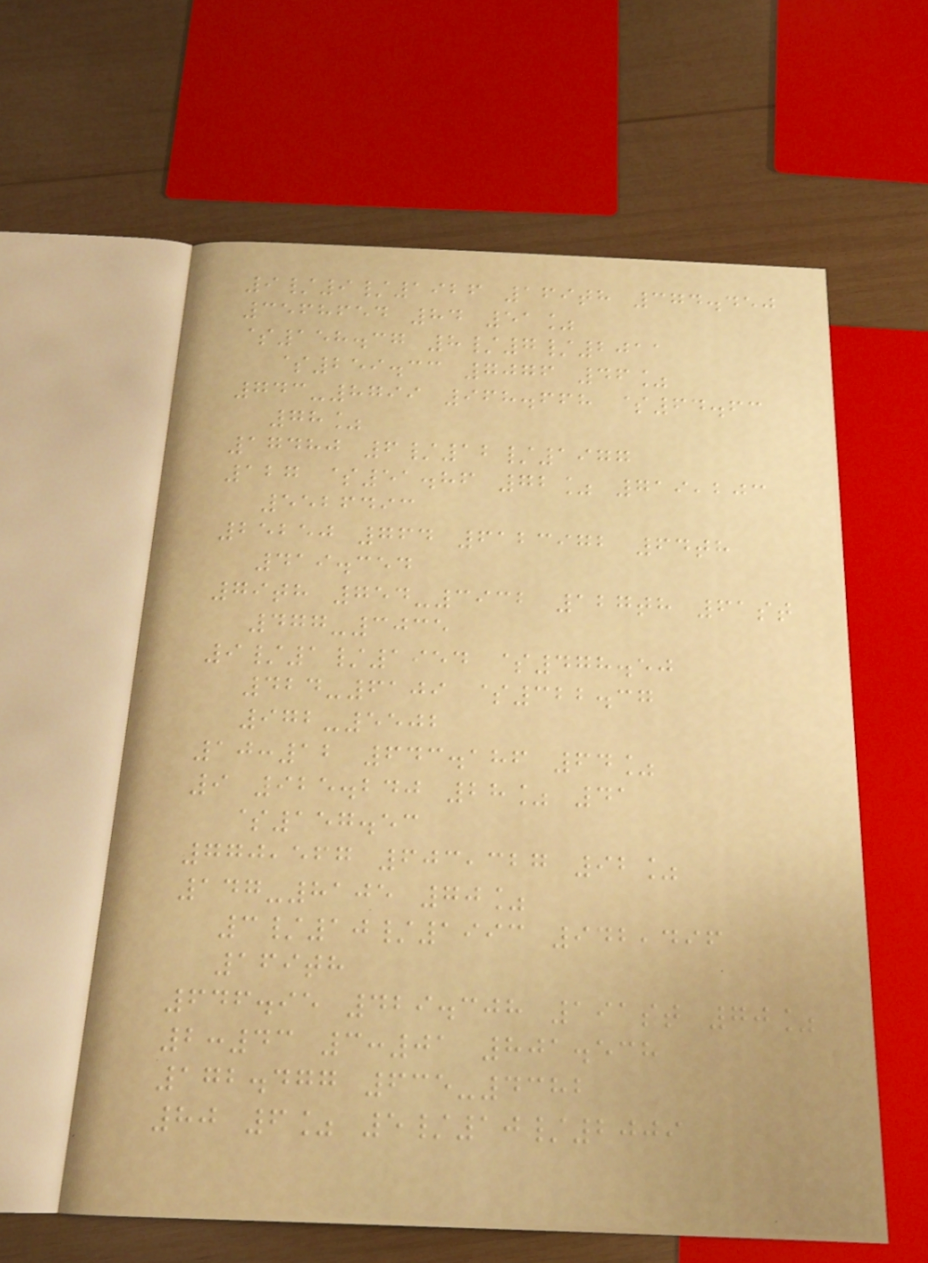9/9/1926 169th 374.450
3568654 84 51%
$158.37 8/7/2011
$259.33 7076 46%
743-8799 968.668 $64.63
78%
17480 6/12/1977
127 $51.86 72% 719,203
5526493
25250 764 6123972 64th
419.354
79th 754-3932 127th 61st
477-3035
9/1/1954 $478.50
424-6109 $322.37
972-5502
10:12 643.186 64%
9 925.240 28% 41
$157.53
770,567 603,327 92%
147-8105 70%
3/10/1993 942,496
169th
646.95 429.308 191st 70%
2:43 3:01 801.538
172.477 635-4382
80 6% 5/10/2009
